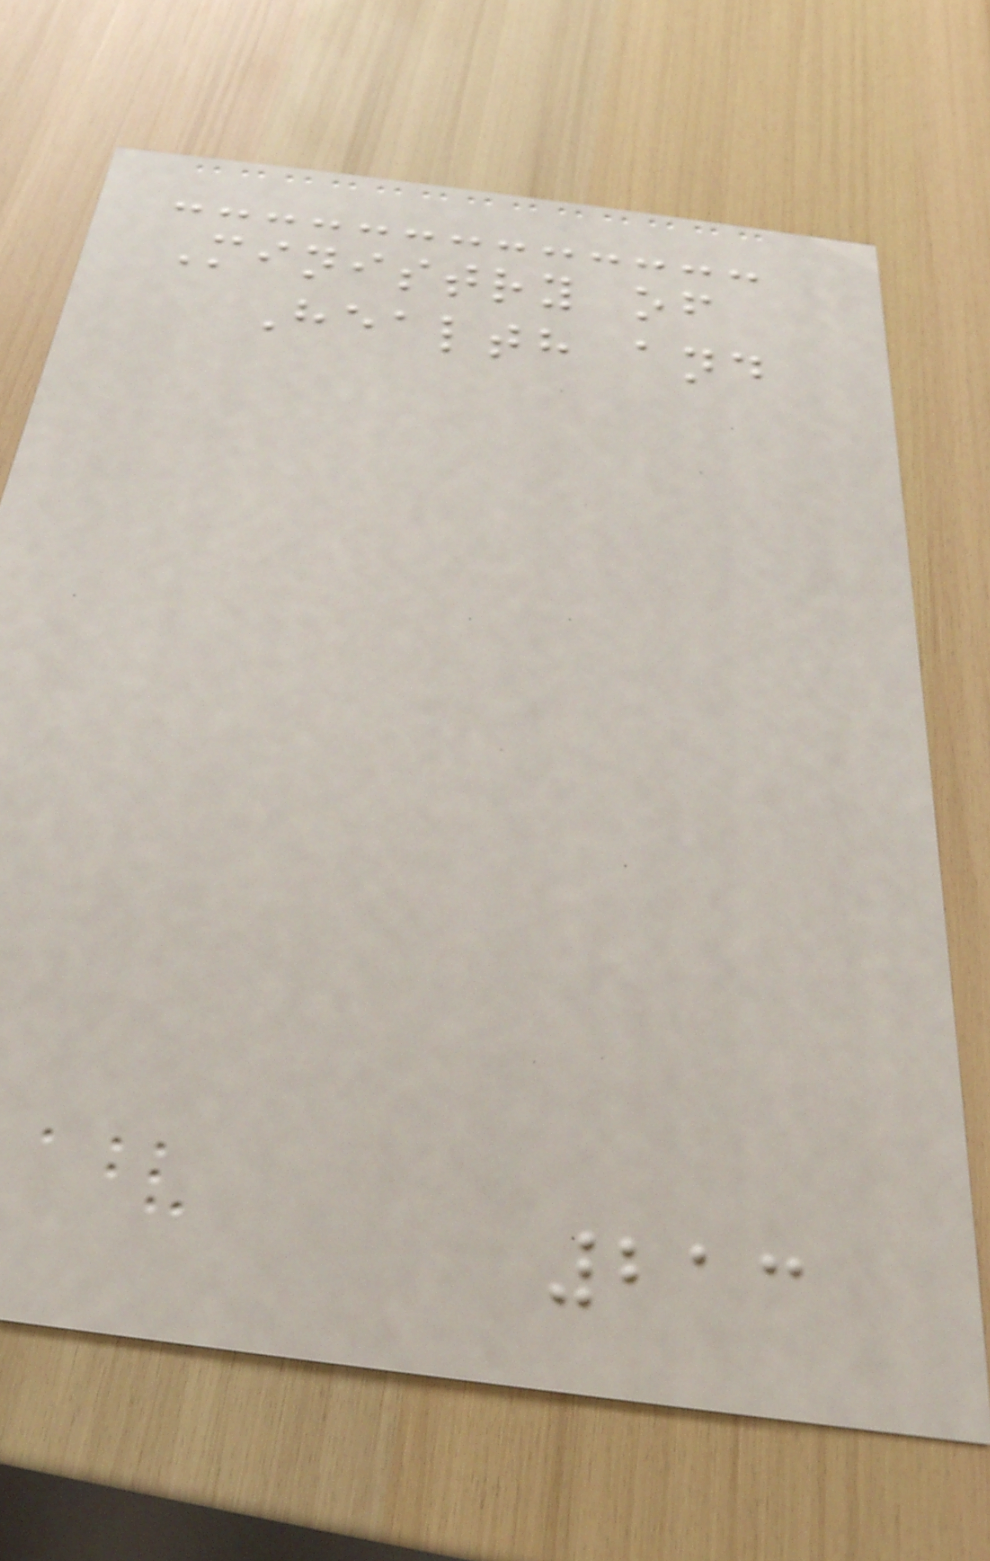Ministry of
Health and
213
